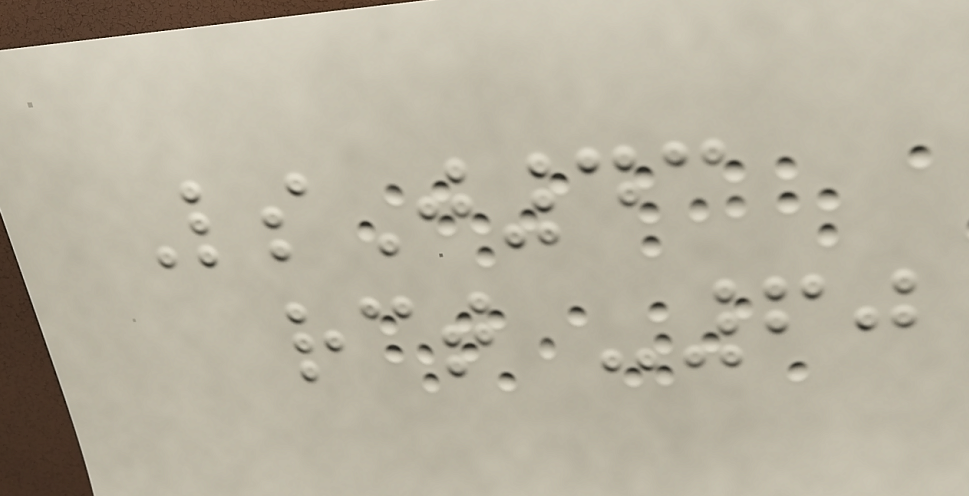LsJ43
rct -60
